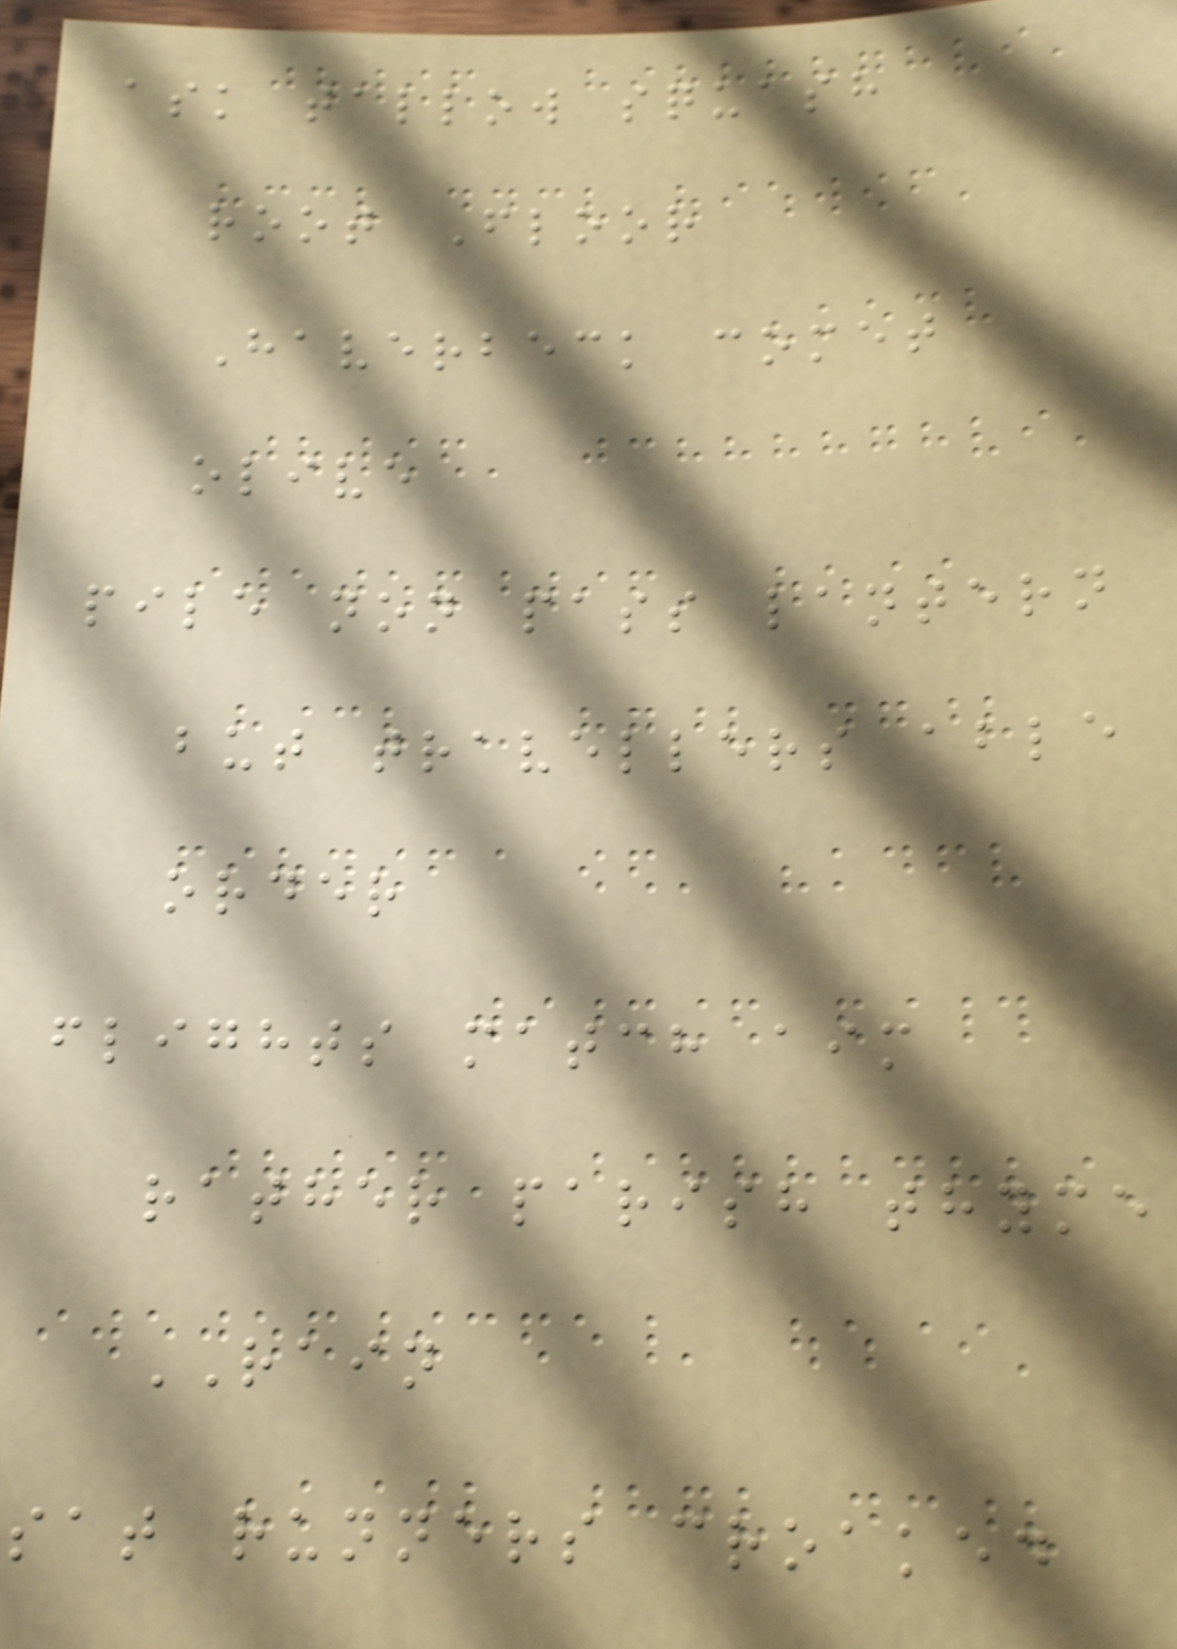ask tallow squash
root Floor
Haverbeck comet
olive
pile non pass lantern
but travellers able
order
flights match aim
rather parish thyme
RAIN
sat runners croaked
